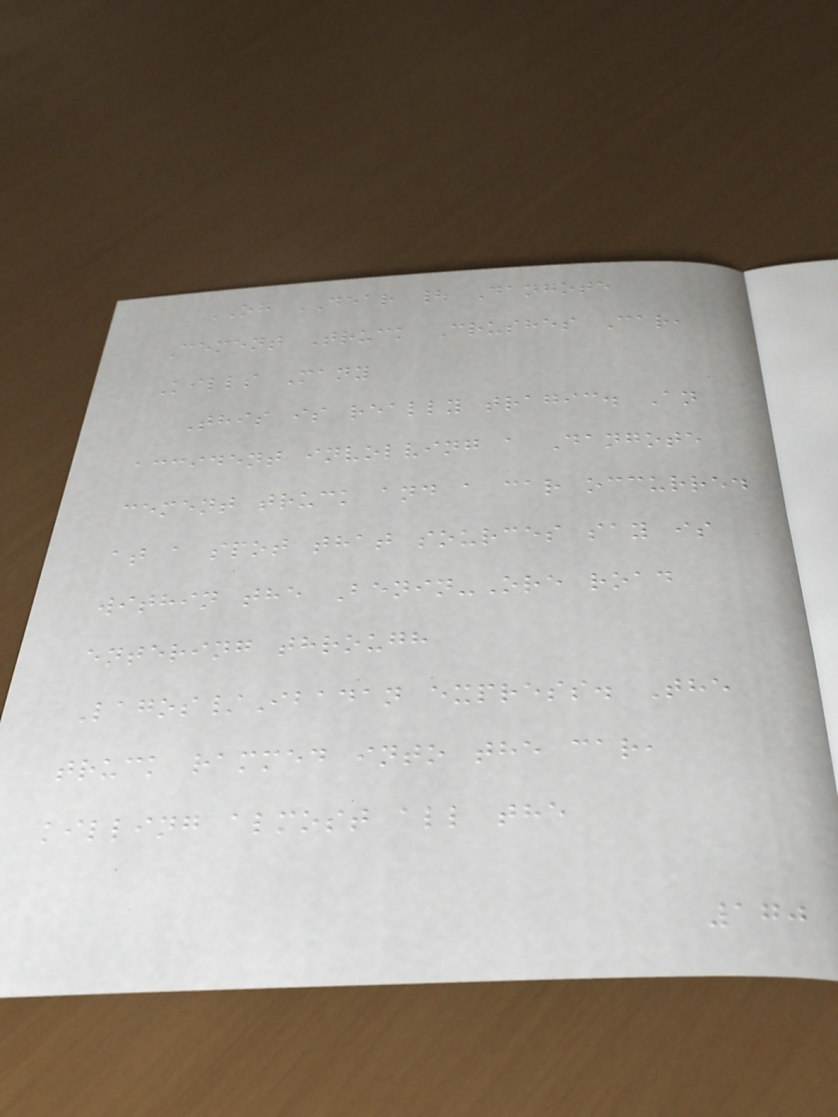OH DEAR | Dangote
Cement Truck Crushes Car,
Kills Many
This is really tragic. An
accident involving a Dangote
cement truck and a car occurred
at a spot that sources say is
within the Benin-Ore road
entering through
Lagos/Ibadan express. The
truck rammed into the car,
killing almost all the
170
